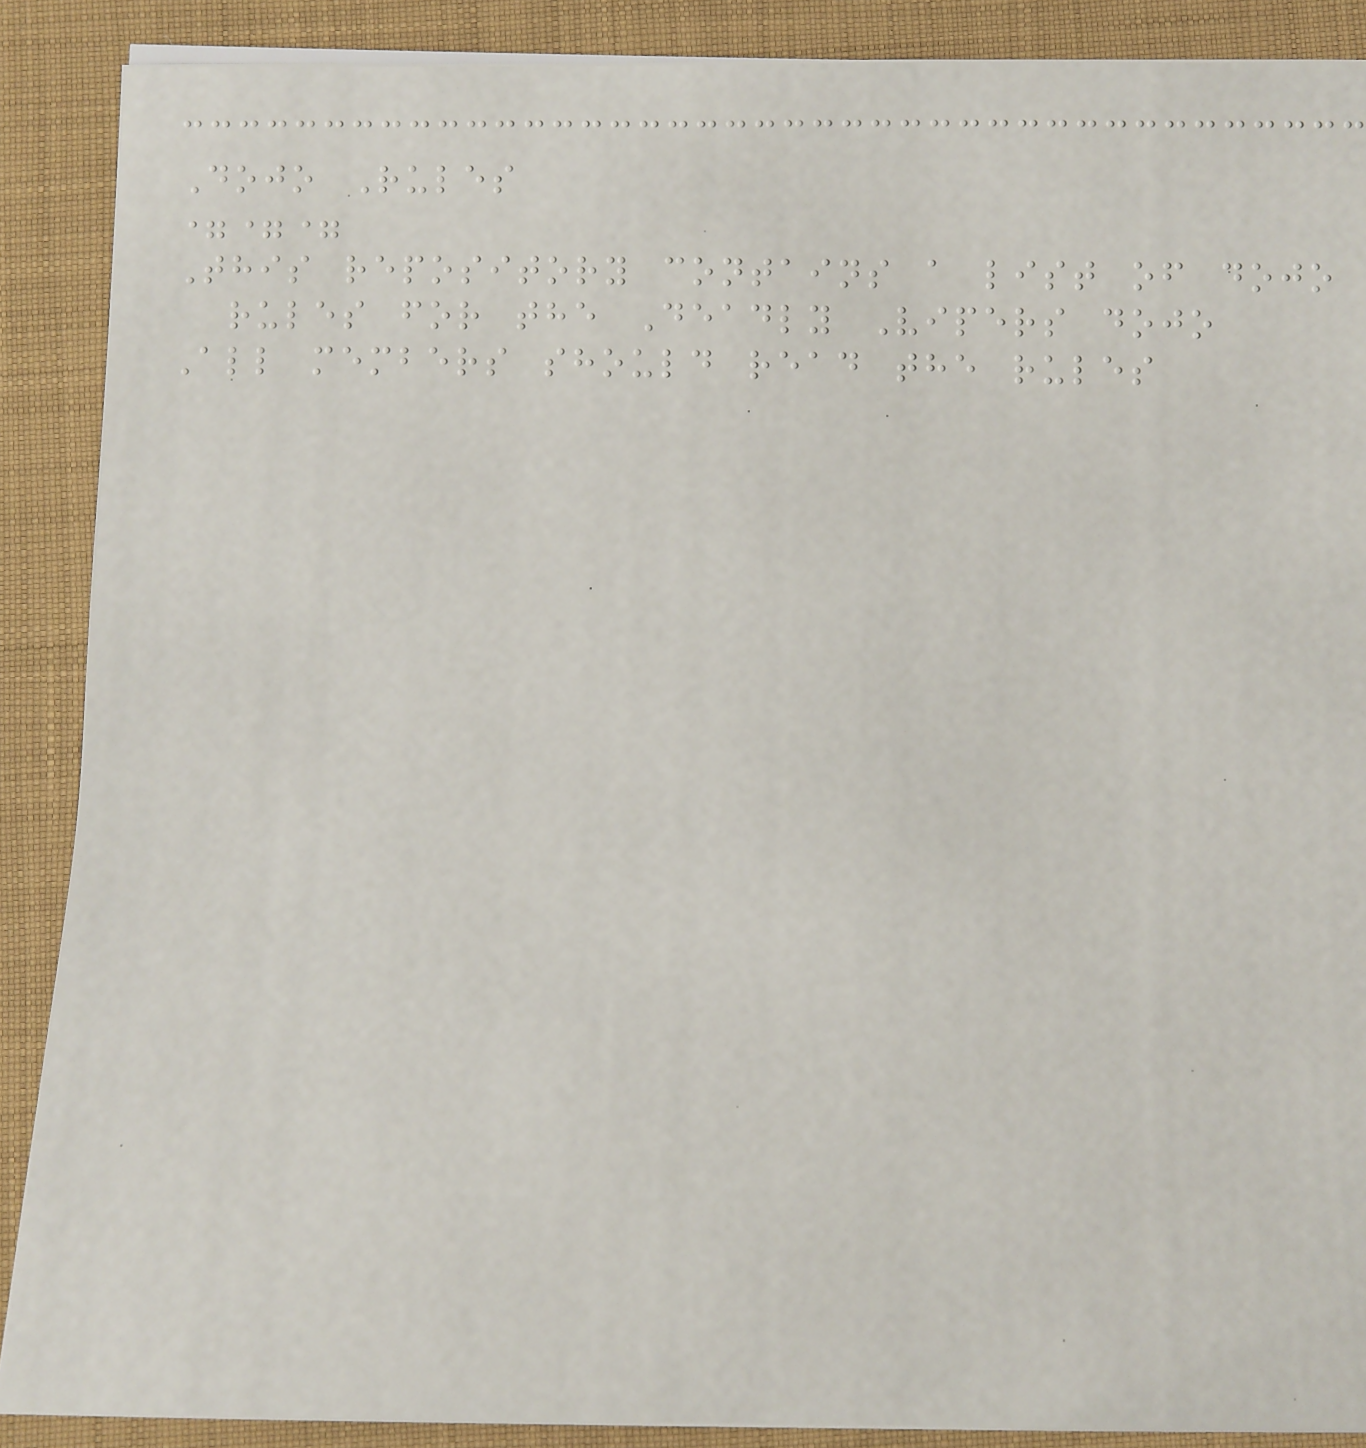Dojo Rules
===
This repository contains a list of dojo
rules for the Deadly Vipers dojo
All members should read the rules
